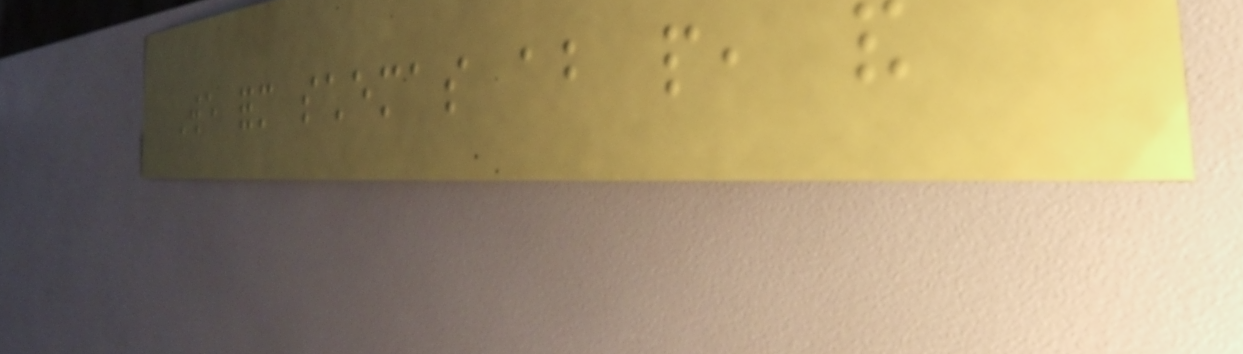We form schemas about people, and
